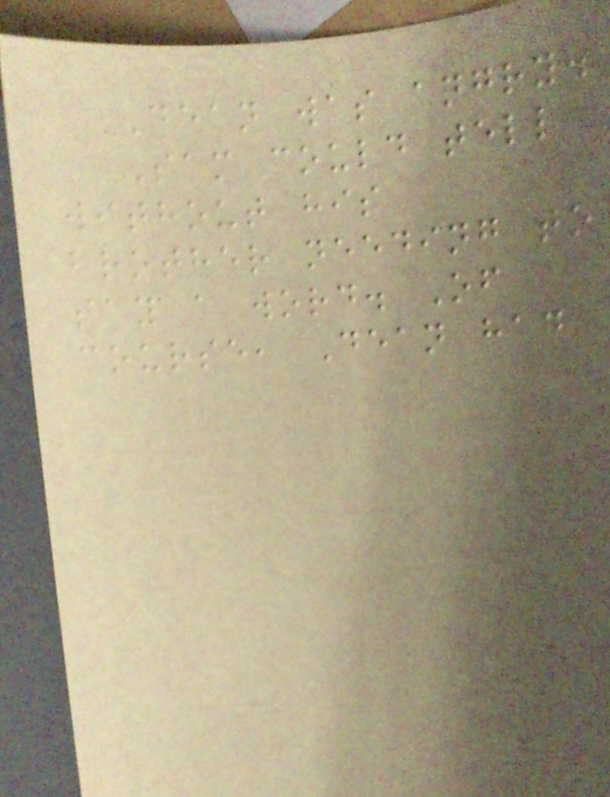Dean was angry.
Sam could tell
without his
brother needing to
say a word. Of
course, Dean had
